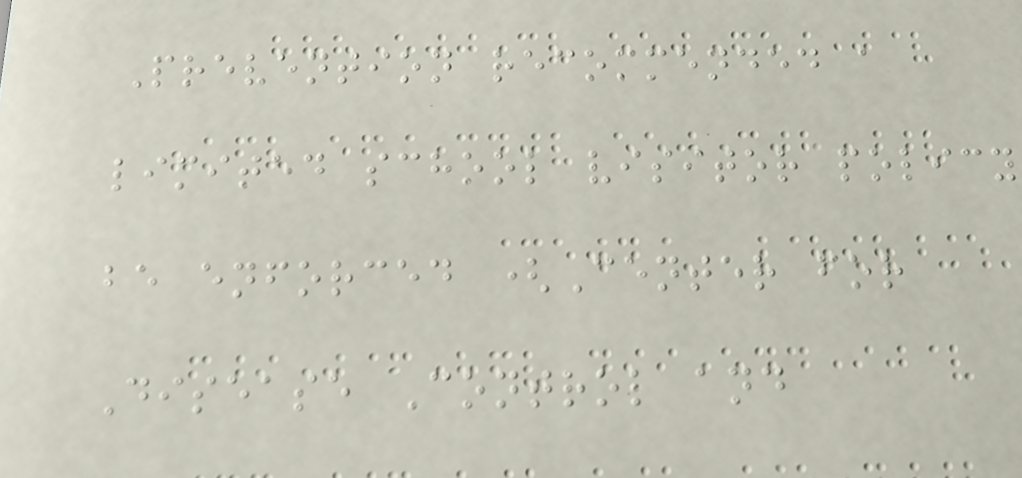Prevention recommended a
limited school visitor policy
be enforced (Center for
Disease Control and
